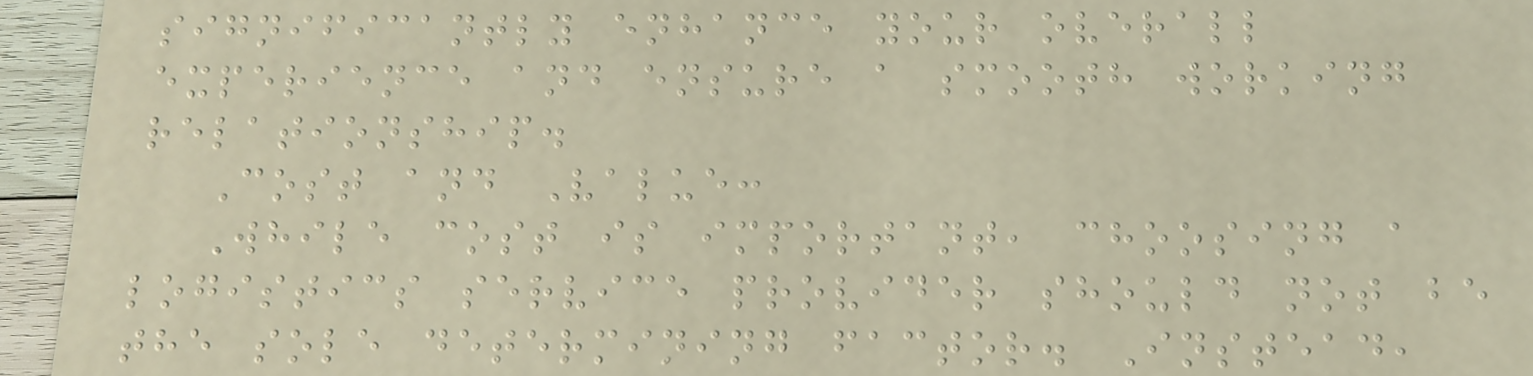significantly enhance your overall
experience and ensure a smooth working
relationship.
Cost and Value:
While cost is important, choosing a
logistics service provider should not be
the sole determining factor. Instead,
